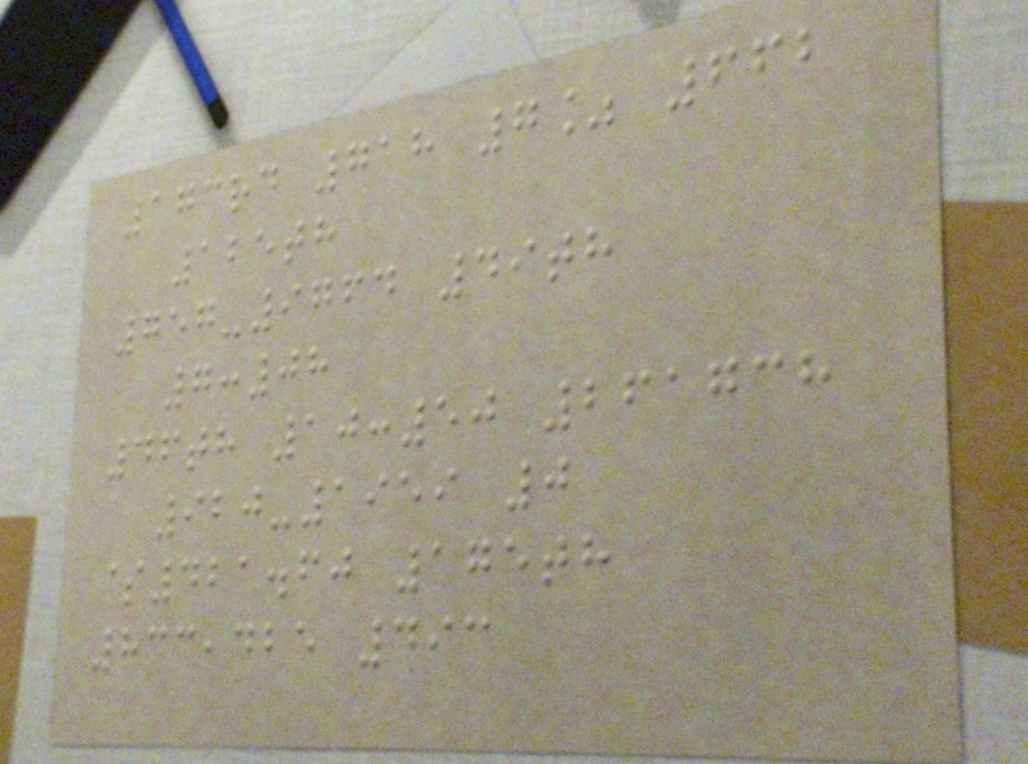173rd 718 7% 662
125th
757-9764 49th
7:08
46th 10:50 261738
920-1959 0
$421.60 175th
833,425 493
